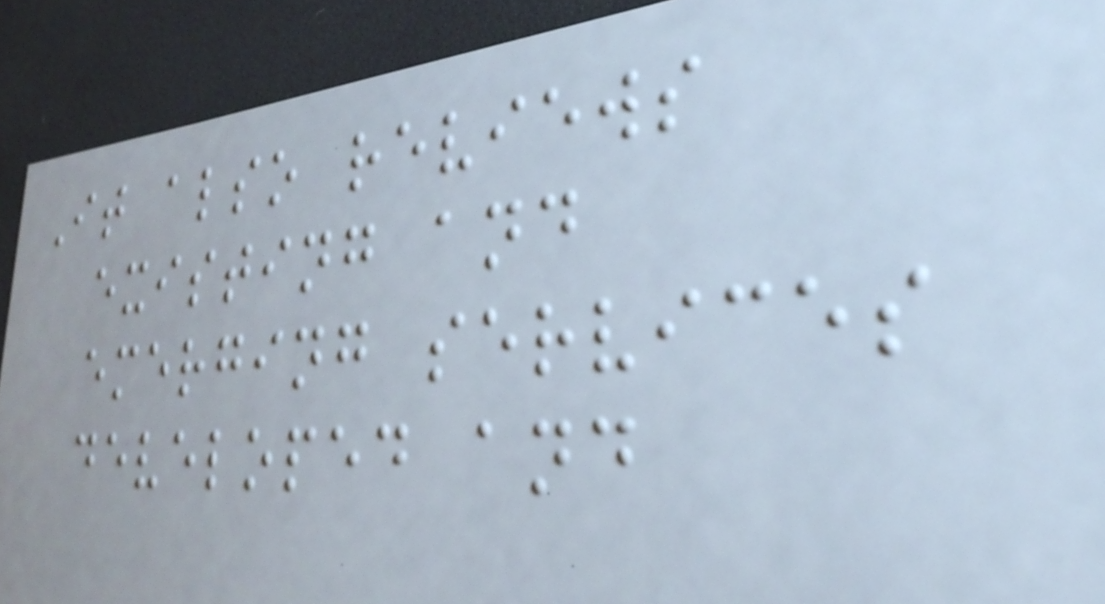It also reviews
existing and
emerging services
developed and
